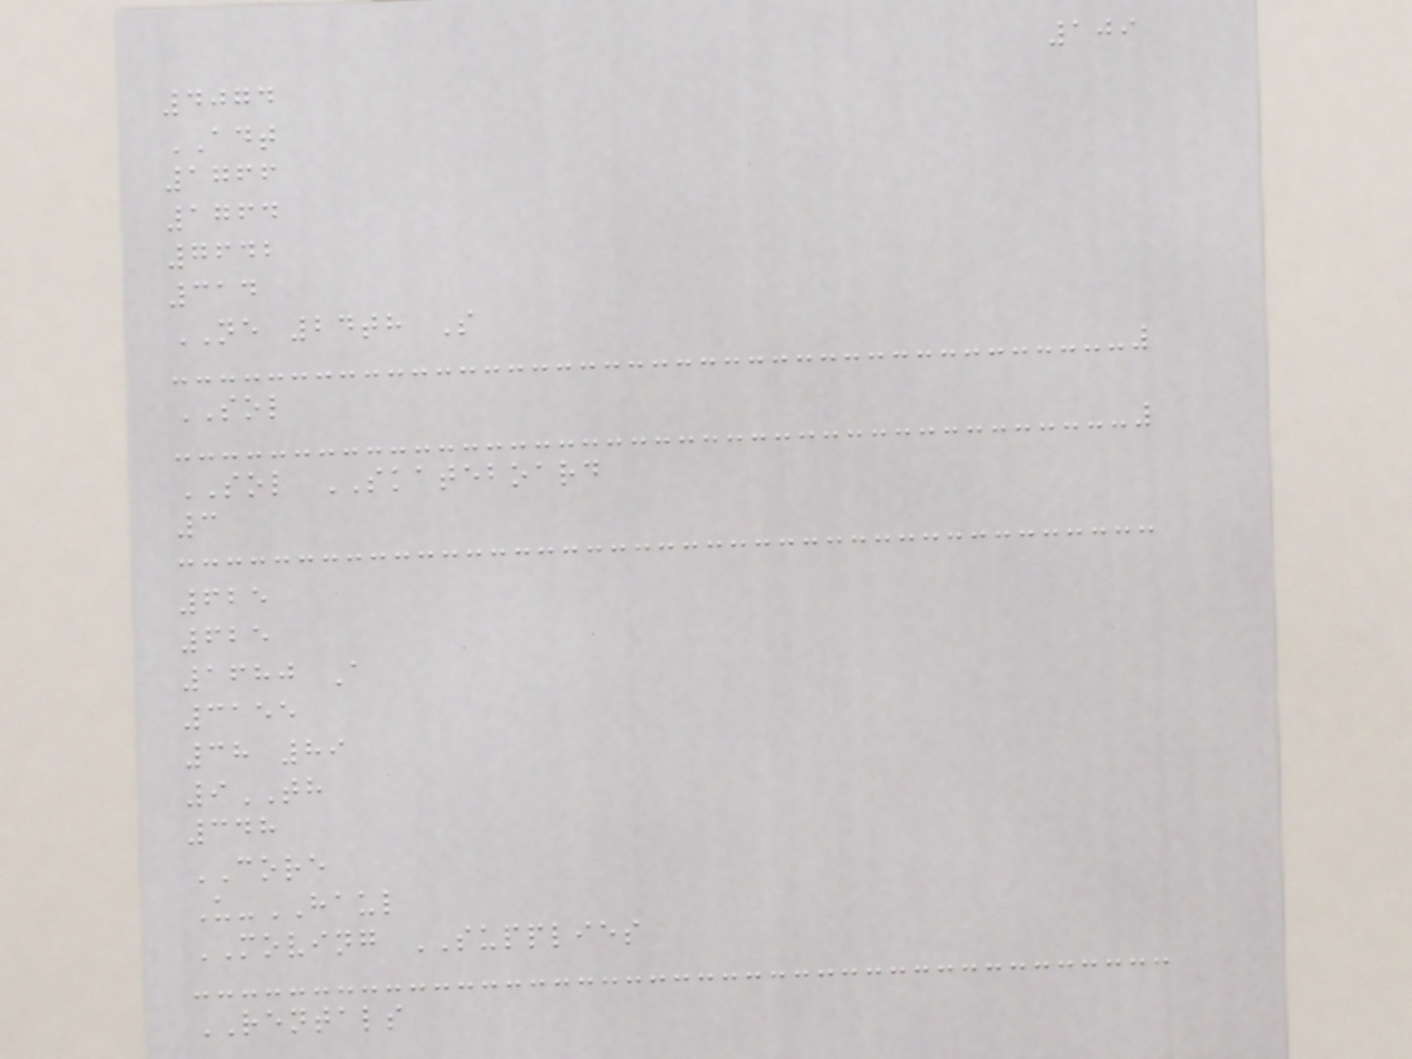109
4074
ADT
1766
1764
7642
314
NE 24th S
SOL
SOL SKATEBOARD
3
625
625
1680 A
3155
38 89
9TH
348
CORE
U-HAUL
MOVING SUPPLIES
RENTALS
